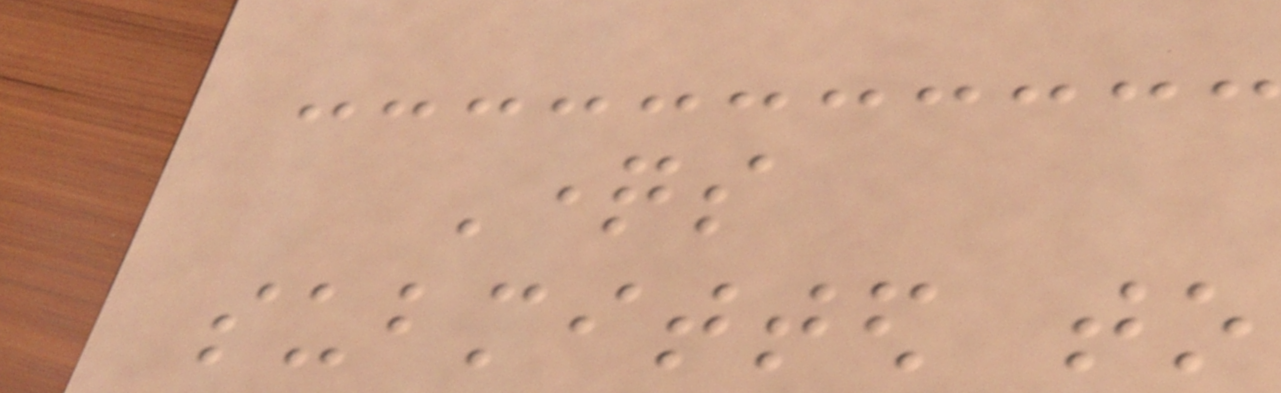Questions
submitted to
